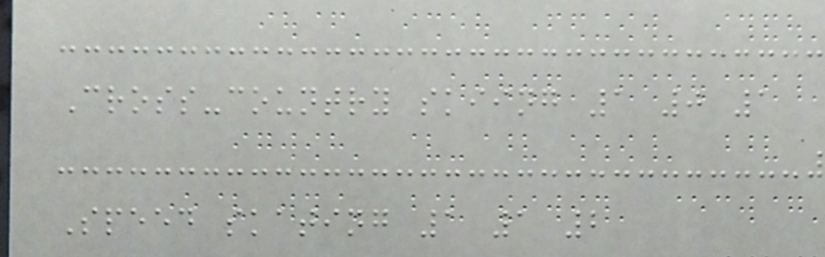Cross-country skiing 1 0 1
Speed skating 1 1 2
